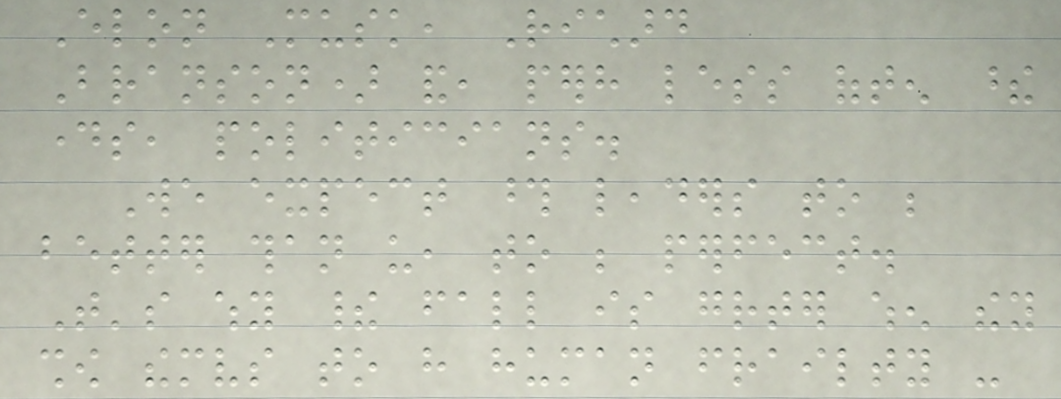Elon Musk, Richard
Branson) and, perhaps less often these
days, politicians.
We expect those leaders to be
better than us, to be perfect.
That's why their fall is greater when they
show themselves to have human frailty -
